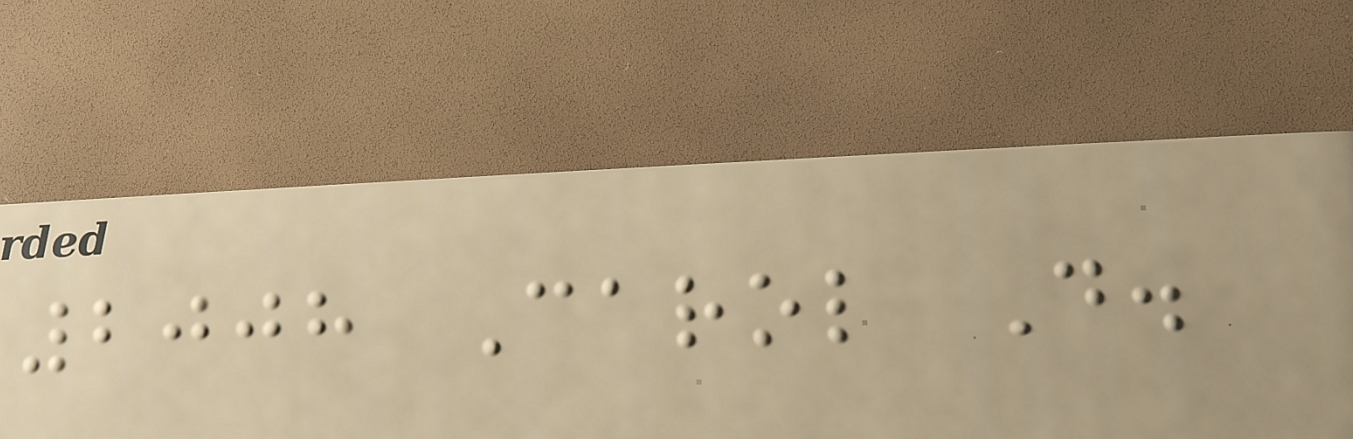2008 Carol D.
